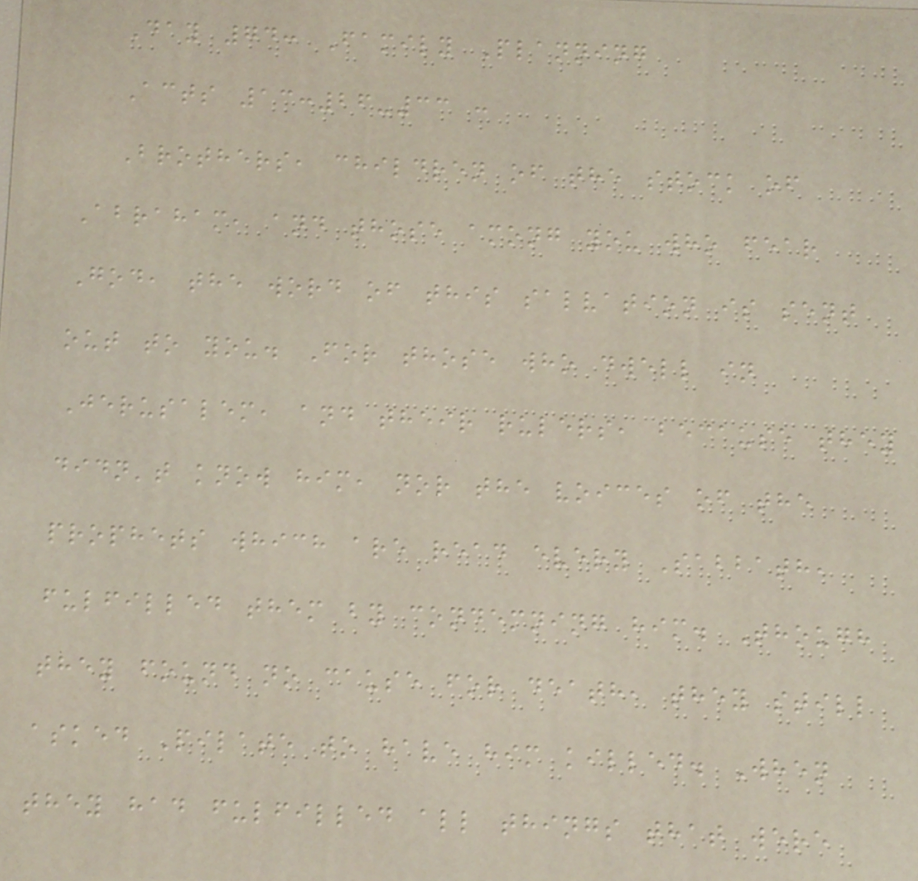Day 74: Family Planning
Acts 13:26-33 :
Brothers, children of the stock of
Abraham, and those among you who fear
God, the word of this salvation is sent
out to you. For those who dwell in
Jerusalem, and their rulers, because they
didn't know him, nor the voices of the
prophets which are read every Sabbath,
fulfilled them by condemning him. Though
they found no cause for death, they still
asked Pilate to have him killed. When
they had fulfilled all things that were
